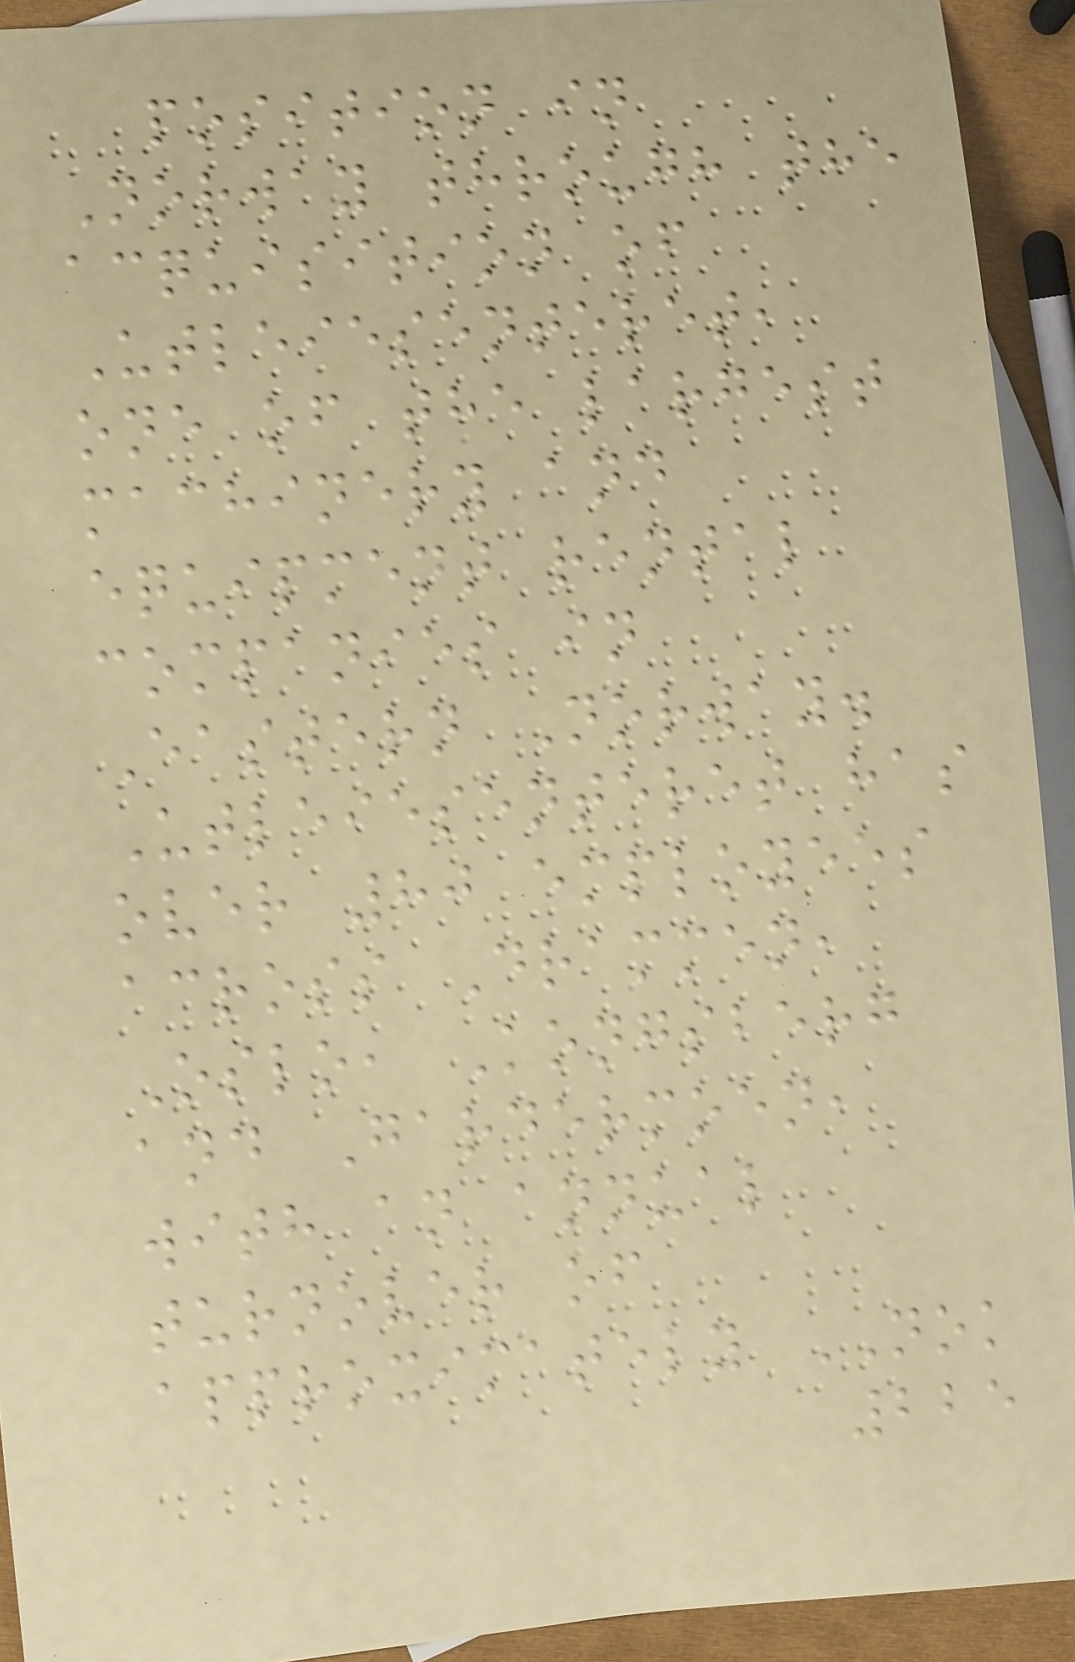position in
Norway through the
acquisition of
Utleiesenteret,
one of the largest
machinery and
equipment rental
companies in
Eastern Norway.
Utleiesenteret has
over 80 employees
across Drammen,
Oslo, Kongsberg
and Gardermoen,
with an annual
turnover of
approximately NOK
225
